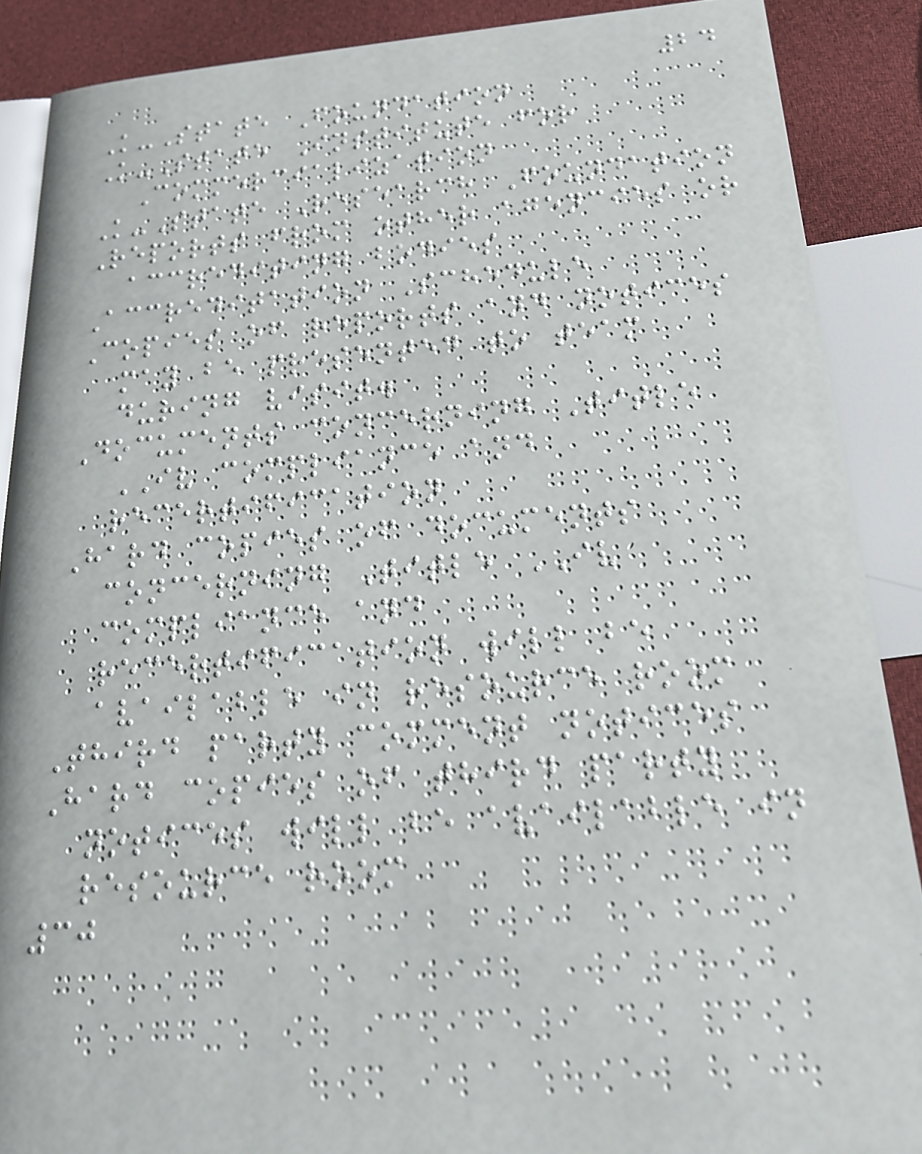24
K-State Foundation
K-State Institute for
Commercialization
K-State Research Foundation
Reports from other agencies or
accrediting bodies
Accreditation Schedule
Copies of reports and notices
may be presented to team
during visit.
Documents concerning Title
IV compliance and
recertification
Hard copies of documents
concerning Title IV
compliance and
recertification will be
available in resource room
Third party comment notices
Hard copies of third party
notices will be available in
resource room
30
